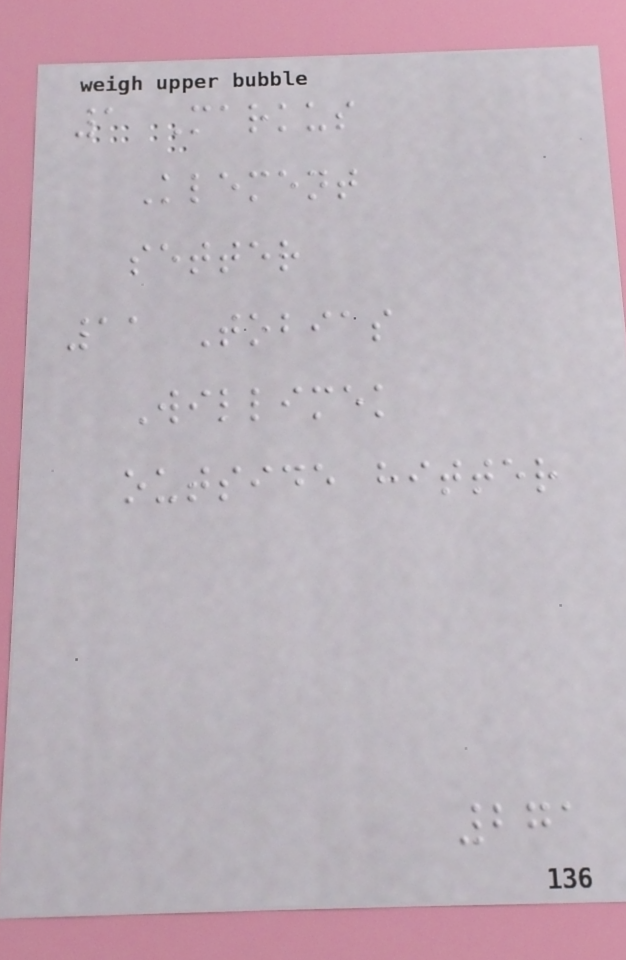1 Markus
Klement
setter
11 Tobias
Willimek
outside hitter
271
